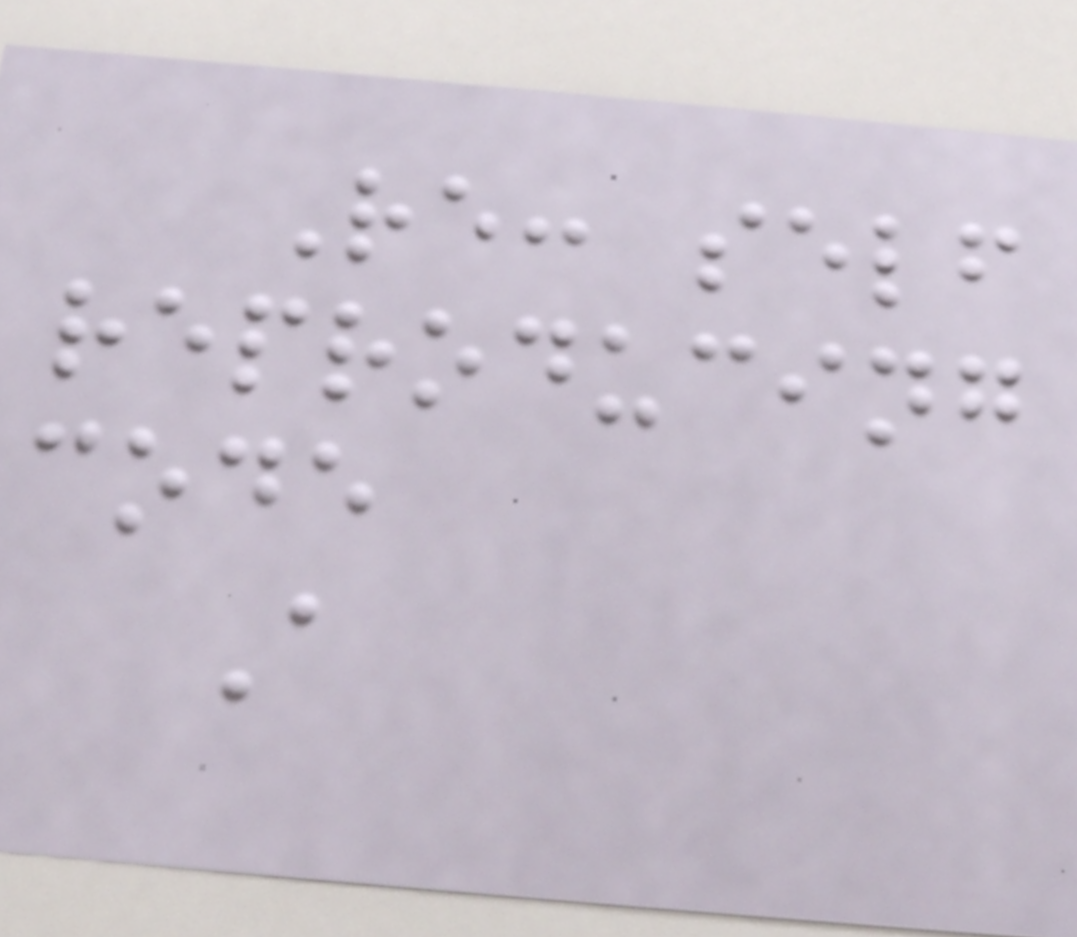Re: self
reproducing
code
A
